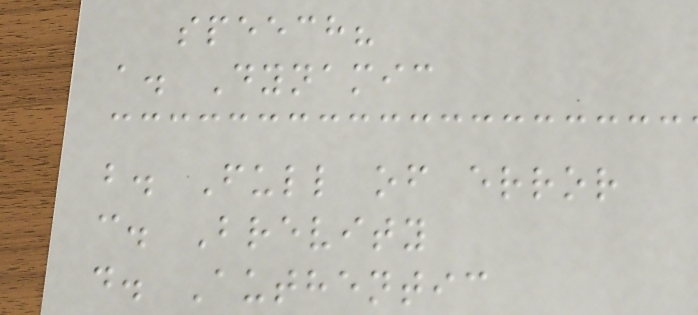speech?
a. Dynamic
b. Full of error
c. Brevity
d. Authentic
